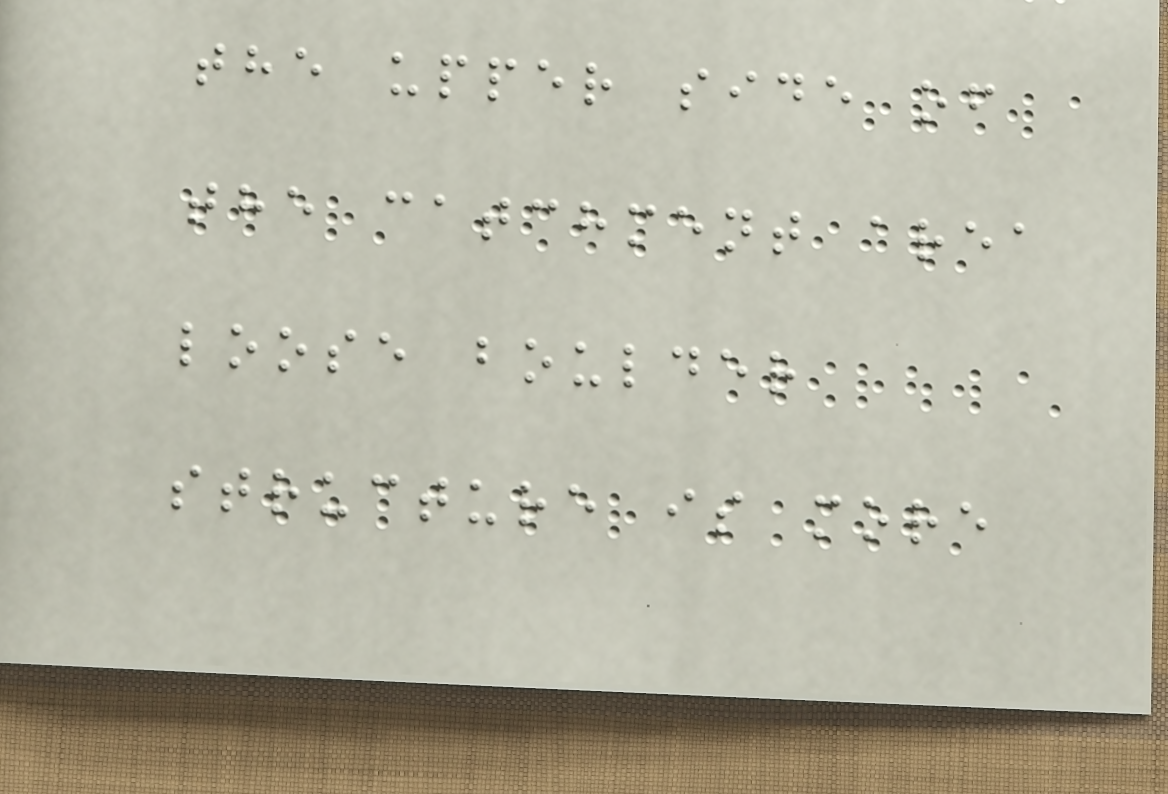the upper side of
the catchment area
loose boulder
structure is more
